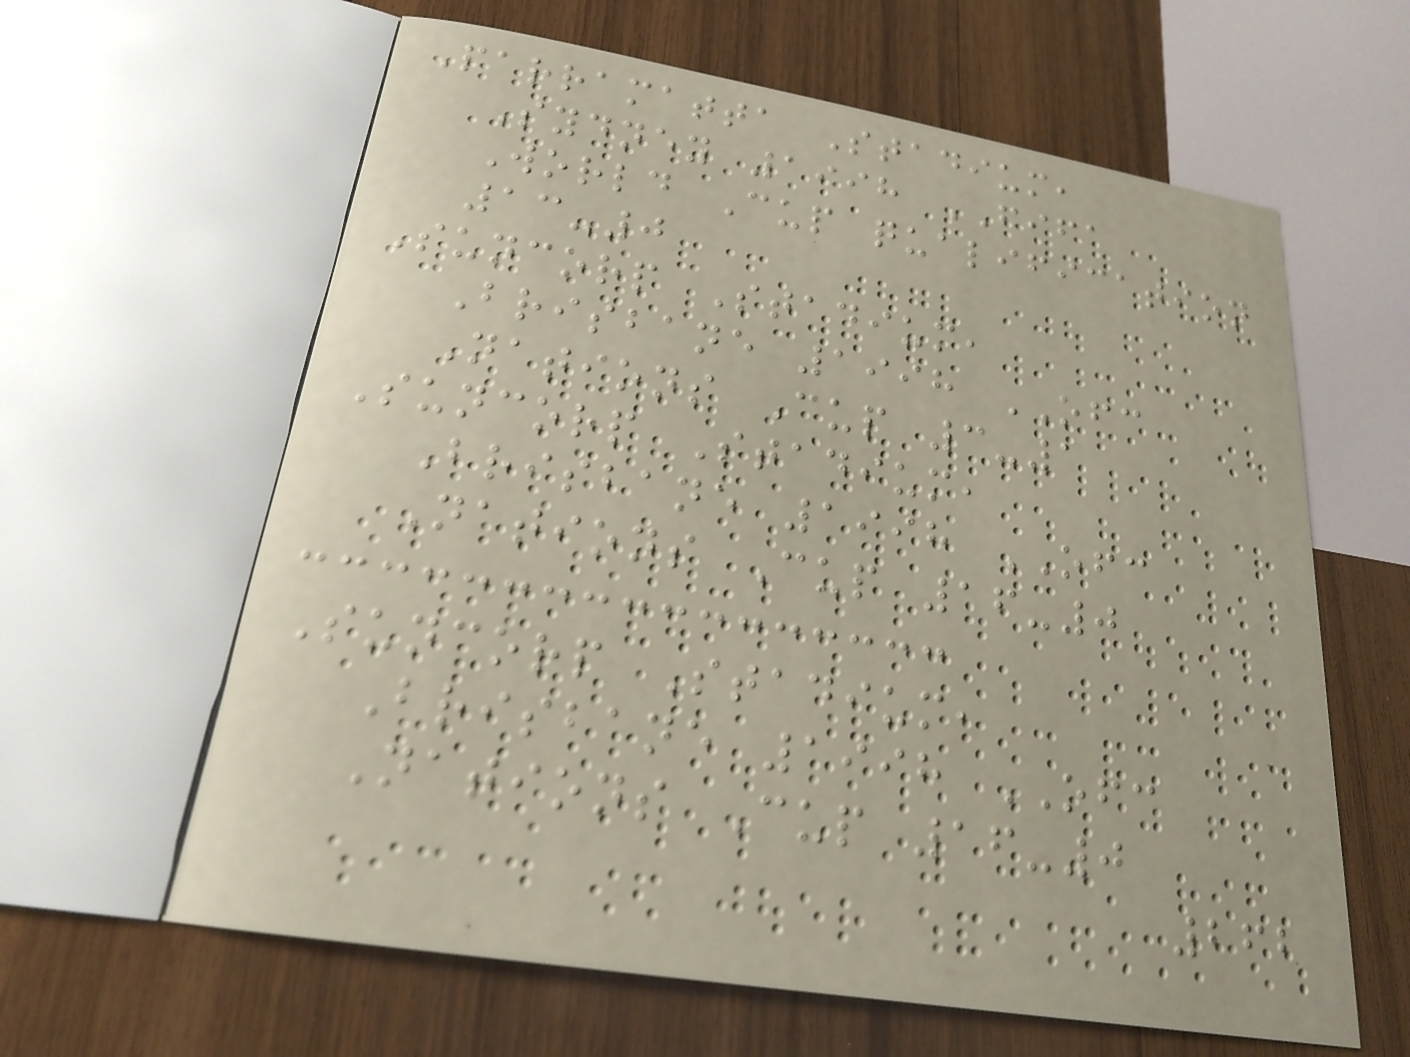Parramatta Stadium,
Sydney 1998 FIFA
World Cup qualification
13-0
Suncorp Stadium,
Brisbane 1998 OFC
Nations Cup 3-1
Suncorp Stadium,
Brisbane 1998 OFC
Nations Cup 16-0
Suncorp Stadium,
Brisbane 1998 OFC
Nations Cup 16-0
262
